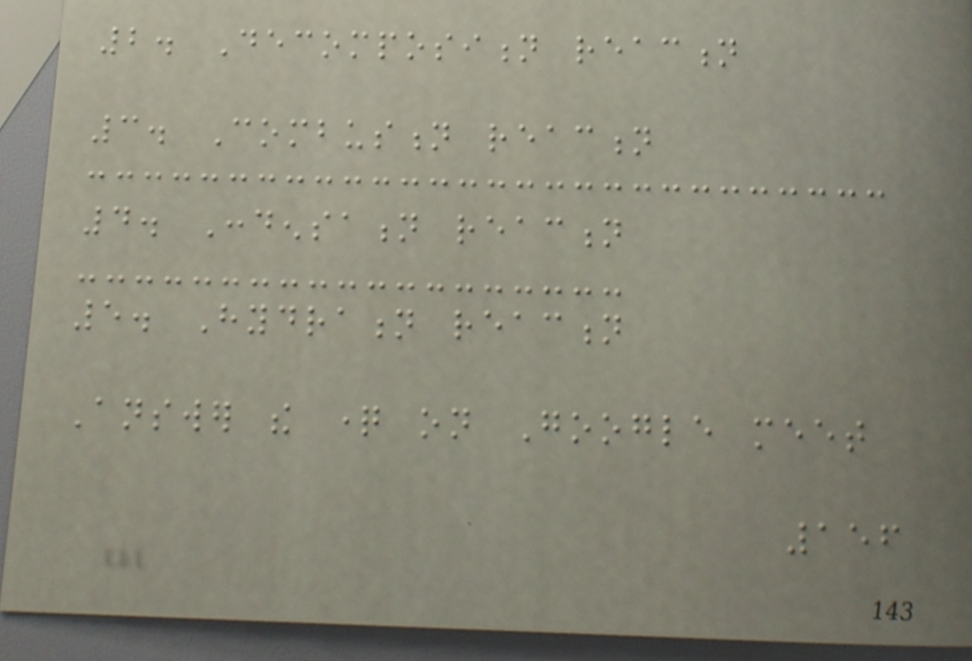2. Decomposition reaction
3. Combustion reaction
4. Condensation reaction
5. Hydration reaction
Answer the question on Google meet
156
